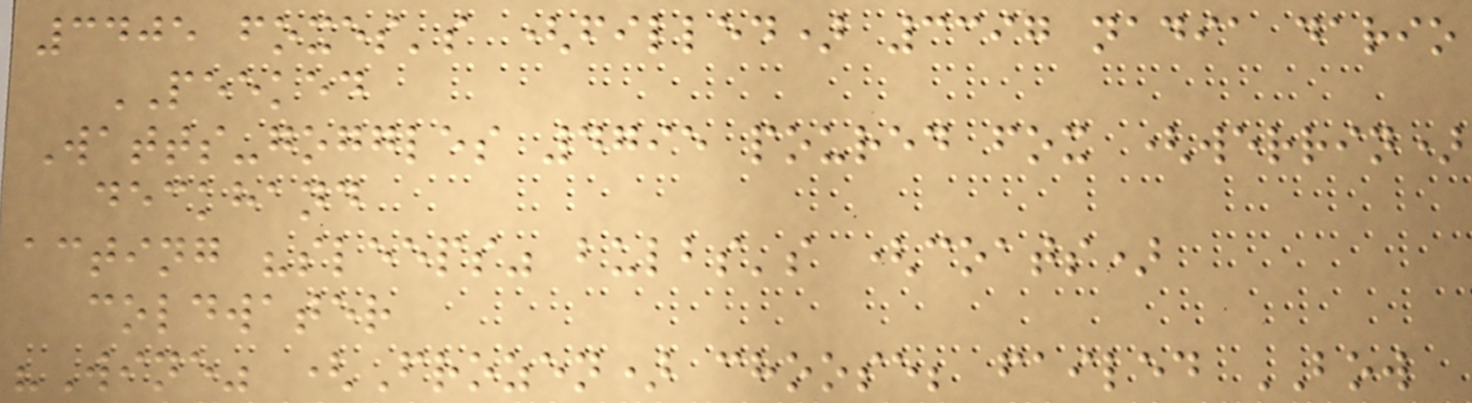3405 foxes's (filled) 3397 nadia dario
PEEKED
Watts-goggles 4795 poured fox (werrin)
deckhand
acting "sleeps" bulbs's (coats)
coldwater
"Wine" (Frozen) choose; failed BOW
